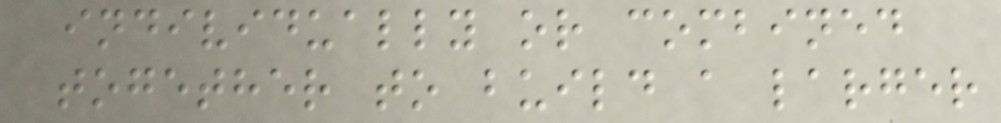individually or combined
together to build a larger
